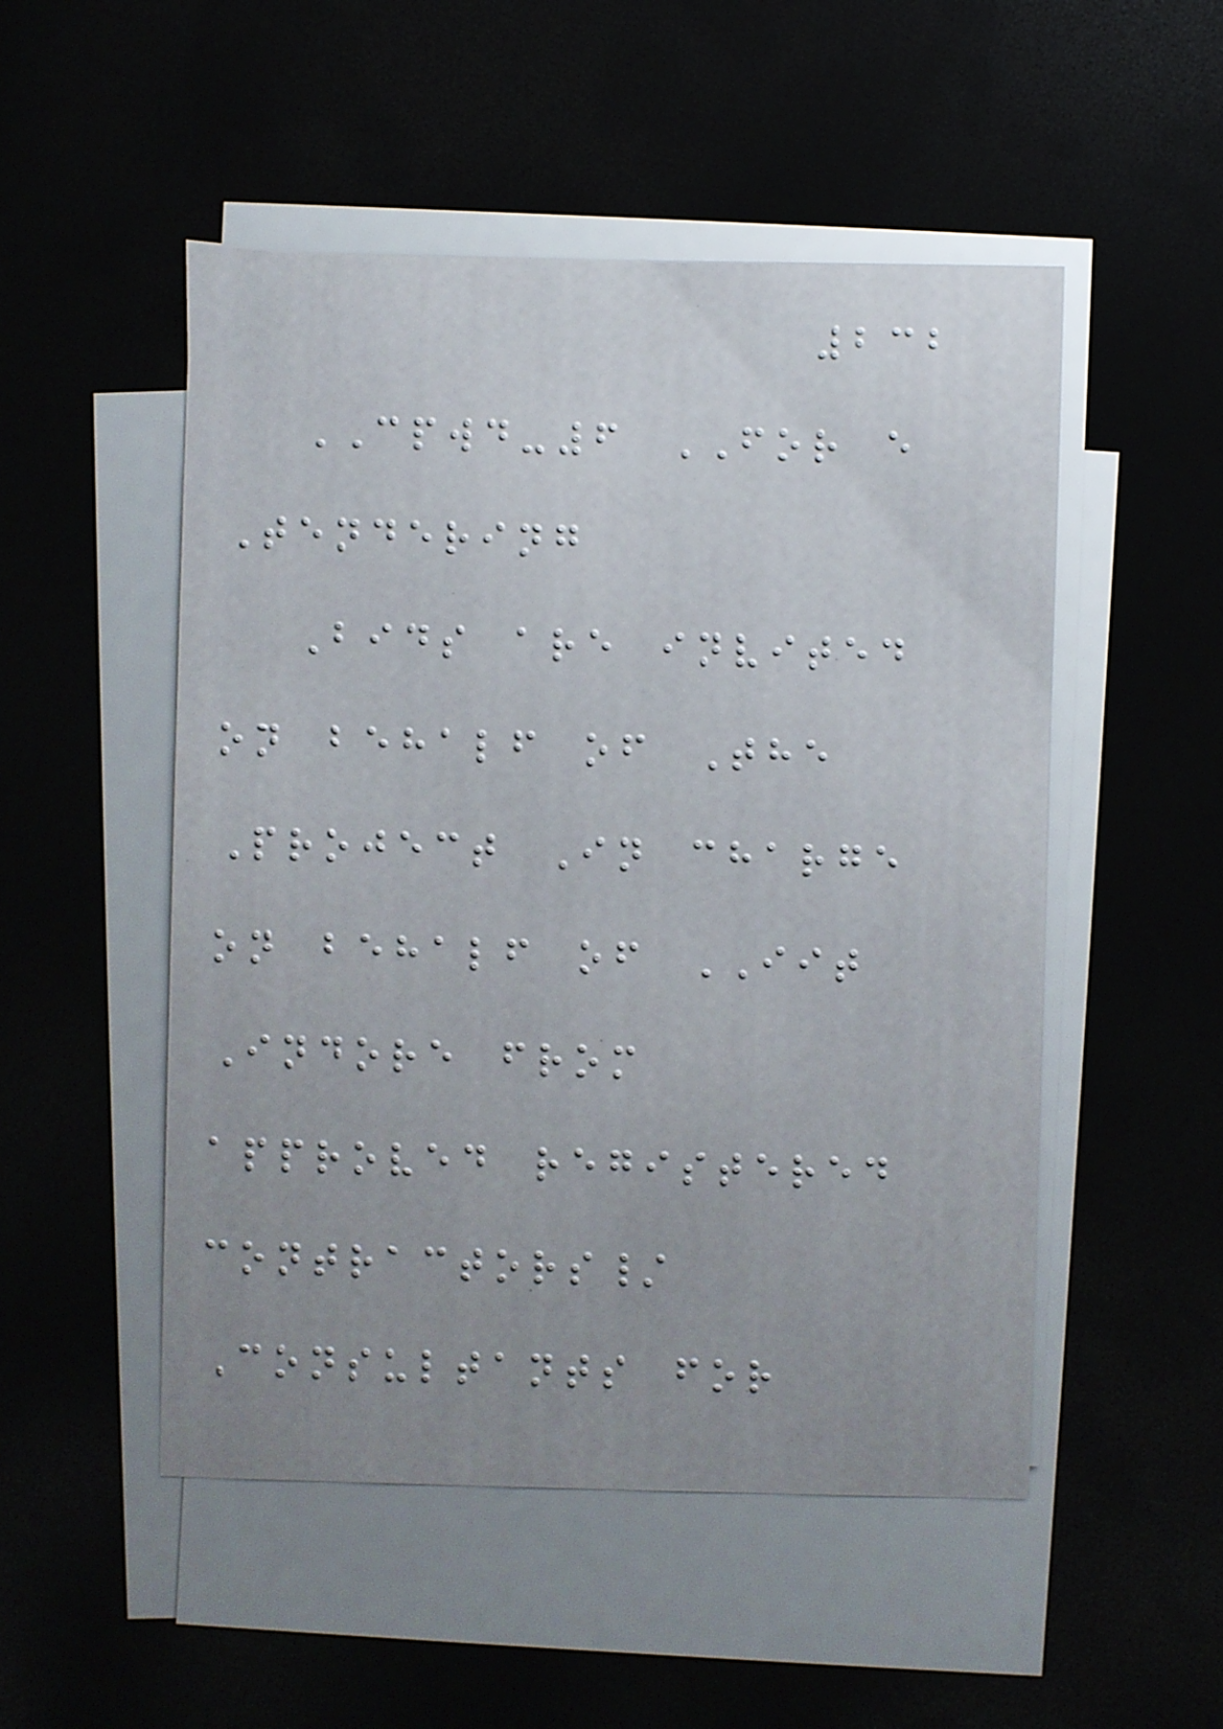232
CPWD-6 FOR e
Tendering
Bids are invited
on behalf of The
Project In charge
on behalf of IIT
Indore from
approved registered
contractors/
Consultants for
